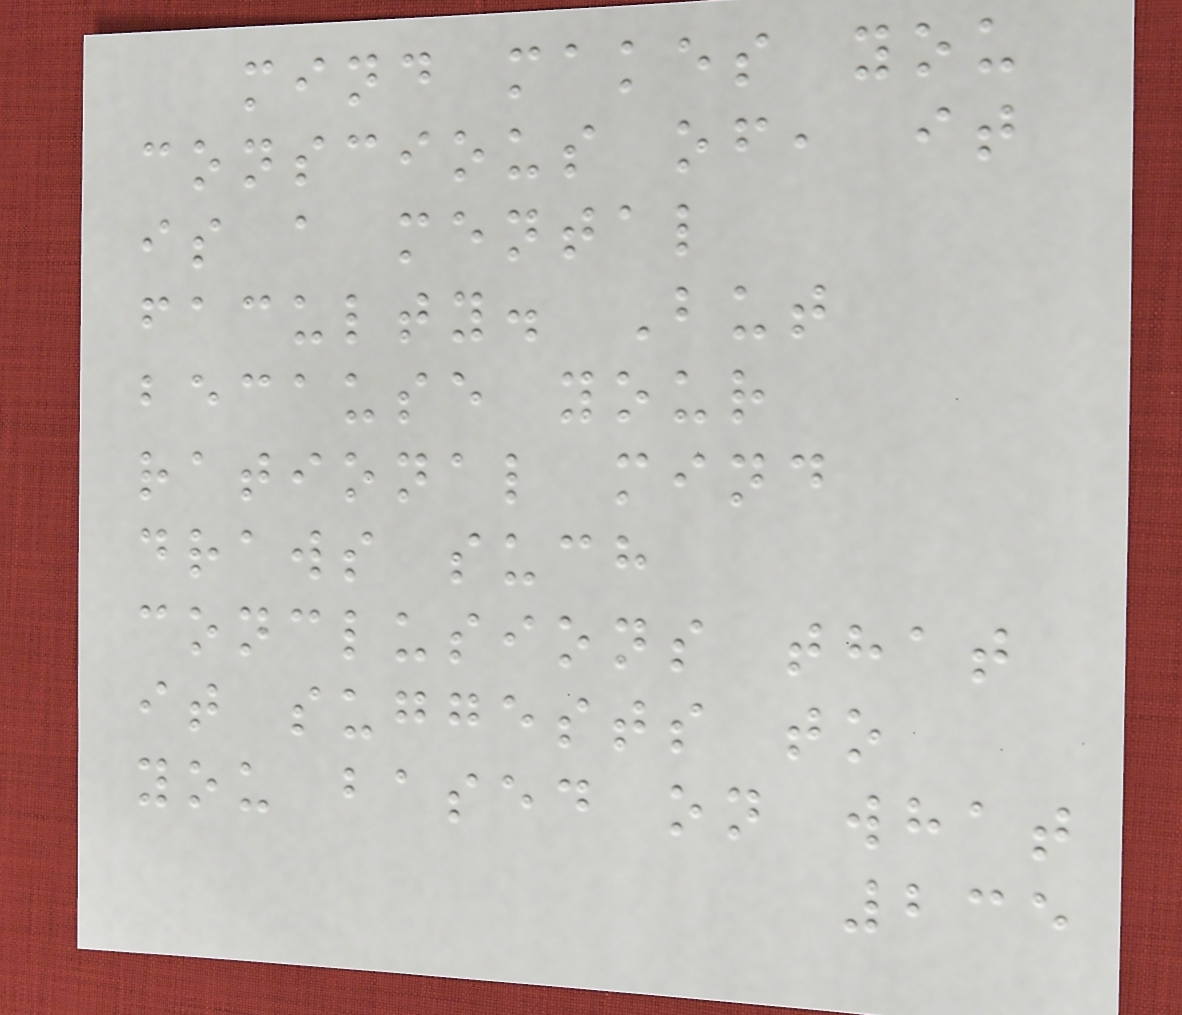mind makes you
conscious of, it
is a mental
faculty. But
because your
rational mind
draws such
conclusions that
it suggests to
you based on what
235
